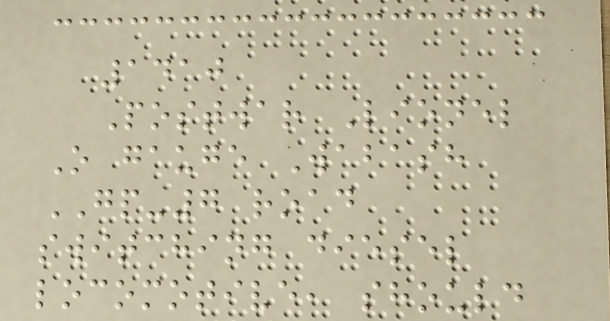1410
Postwar Lionel
O gauge Wabash
GP-7 road
switching diesel
locomotive, should
